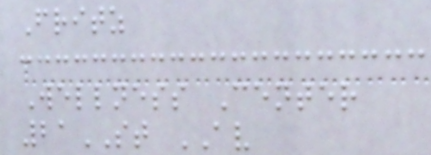Fritz
Wellness Center
21ST AV
